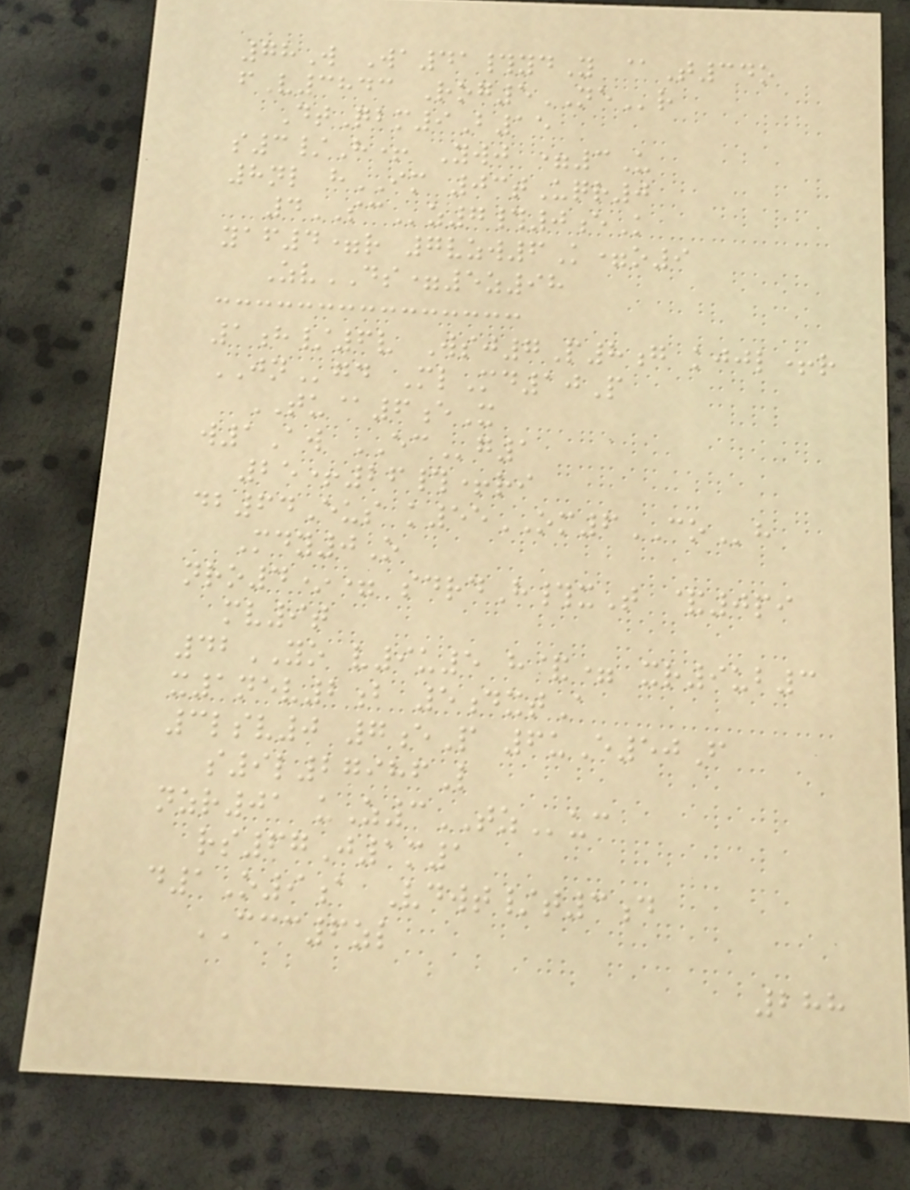78W Wa41#ydY @T34o
fV3843 Rog5NEr
DtQbm9B15
s3/H+ Ywj =3U
8nl hIM 03tUqr0
4SCz7#0eK
yaf4=r 7vzw6K=o9
ZvDS=5z98
1h/6v Wsj7P8g kjjl+r
JNgd MlMd10P
TU@6eX
w1Aw ECg1
25+26#+ri
db64Eus k55OM6COh
Mdy0O
nro4*= sdrdH#xT &0pi
mv9t
42YO v9u5 h&= xr9ub3
x1nev2b 5dxtA
3lsv0 7eP 6uE50F
s9l27986L
nzr01 uZ3TZuc
rs67J1m1
d1O9a Vdwt/t3d
CCC6zl
288
